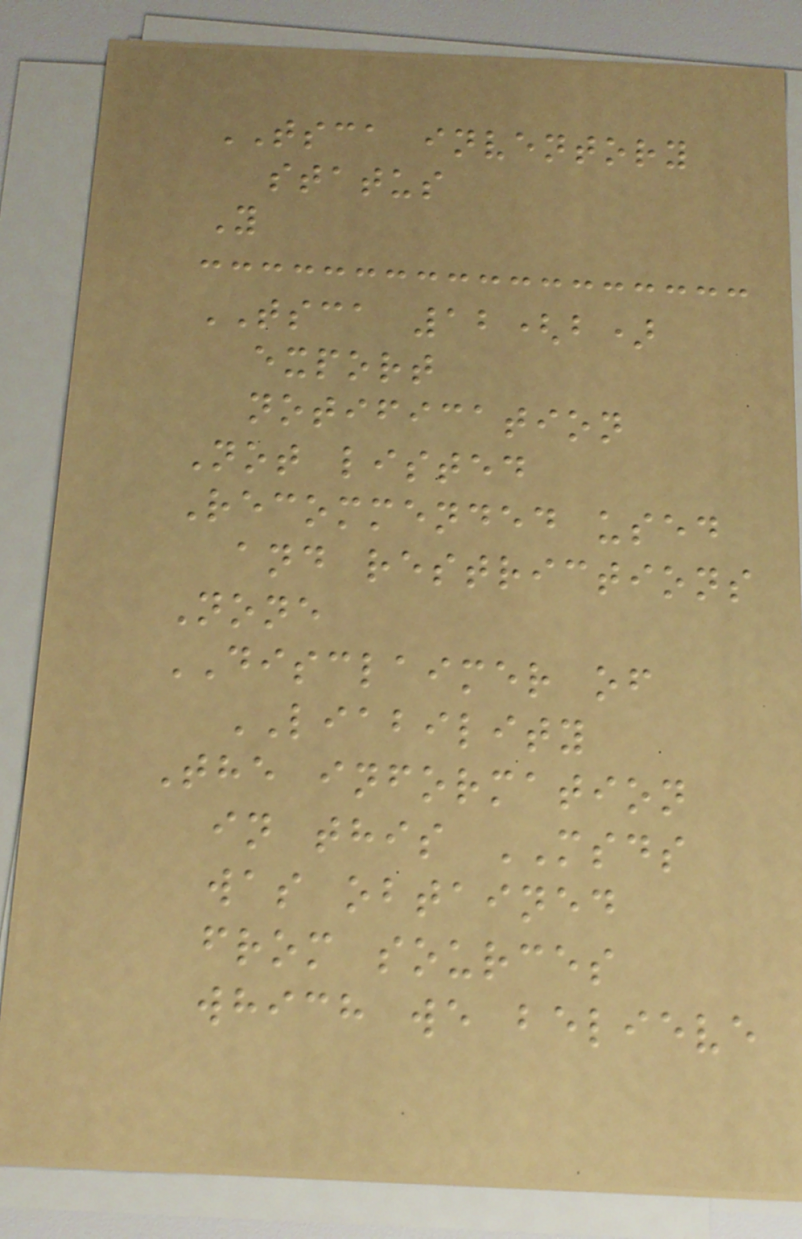TSCA inventory
status
Y
TSCA 12(b)
export
notification
Not listed
Recommended used
and restrictions
None
DISCLAIMER of
LIABILITY
The information
in this MSDS
was obtained
from sources
which we believe
